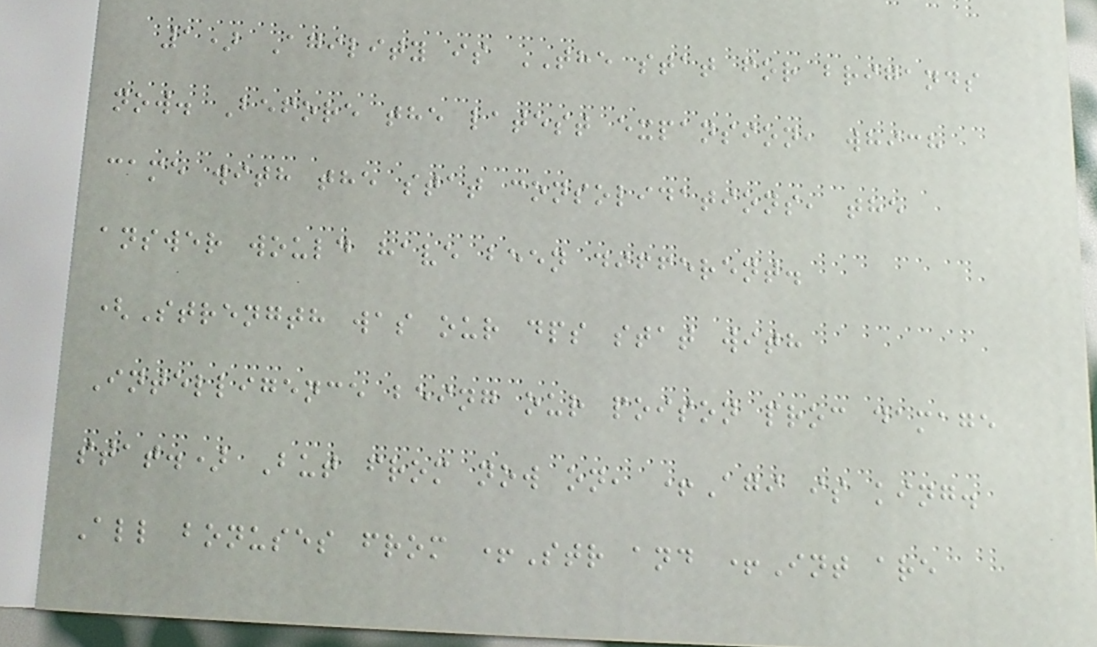1) Agility is THE stat for brigands
now. Before the latest expansion, which
came with the stat consolidations, the
answer would have been different.
(Strength was our dps stat with
Intelligence being our poison proc damage
stat.) But from now on, +Agi is king.
All bonuses from +Str and +Int are
